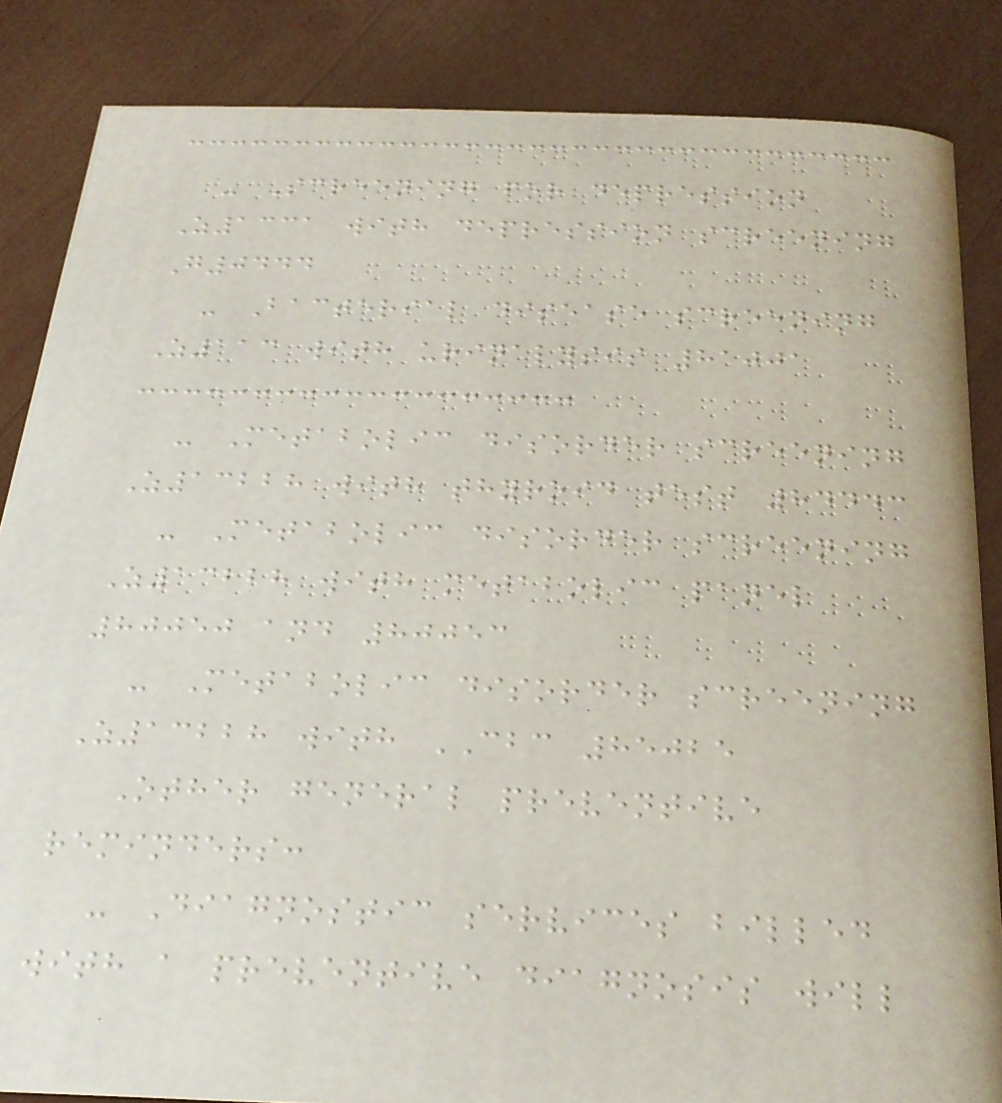- Screening for depression
Z1331 with depression screening
G0444
- Bacterial disease screening
Z113 with urinalysis 81001
- Metabolic disorder screening
Z13228 with thyroid test 84443
- Metabolic disorder screening
Z13228 with metabolic panel
80050 and 80053
- Metabolic disorder screening
Z13228 with CBC 85025
Other general preventive
reminders:
- Diagnostic services billed
with a preventive diagnosis will
